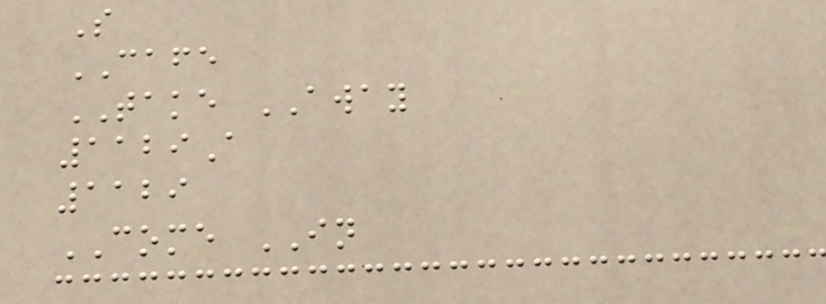S
CAFE
TAKE AWAY
1129A
1129
COME IN
